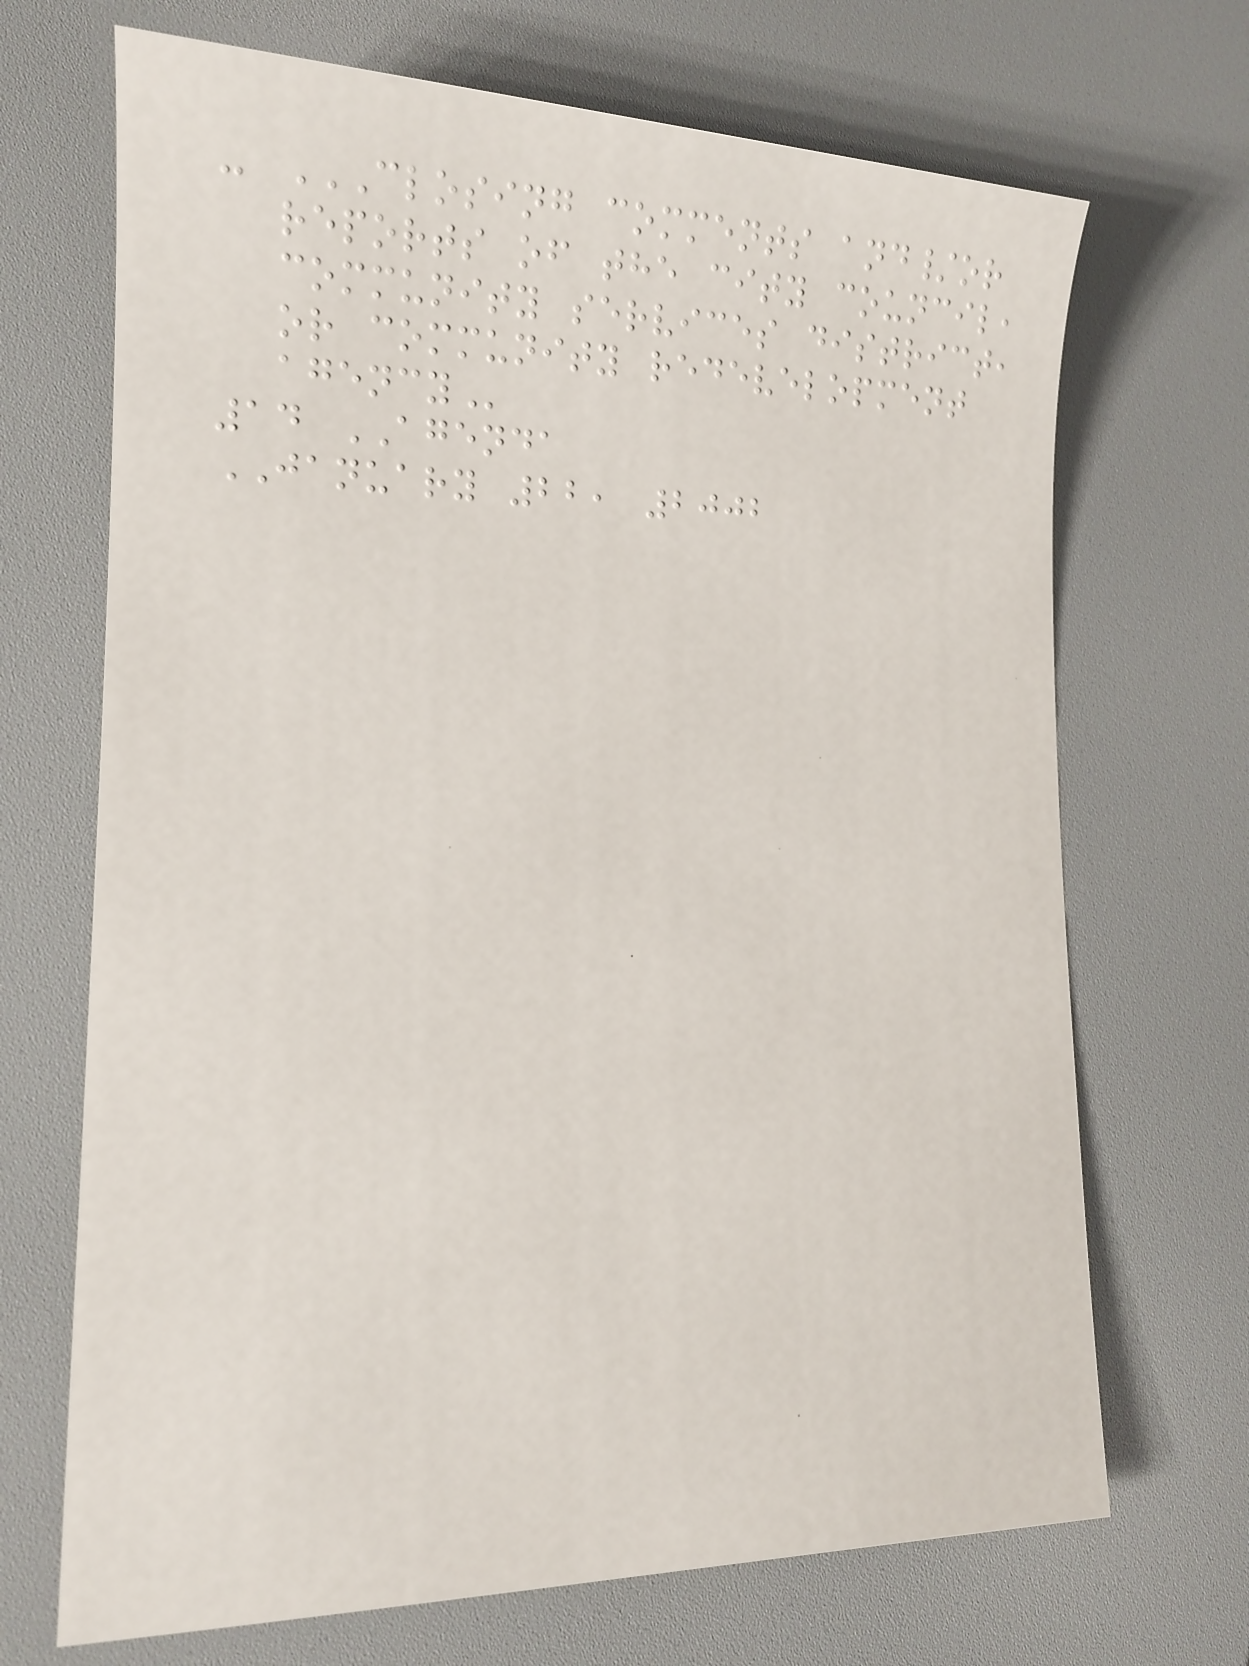- CLOSING COMMENTS AND/OR
REPORTS OF THE CITY COUNCIL,
COMMUNITY SERVICES DISTRICT,
OR COMMUNITY REDEVELOPMENT
AGENCY
14 AGENDA
JANUARY 22, 2002
